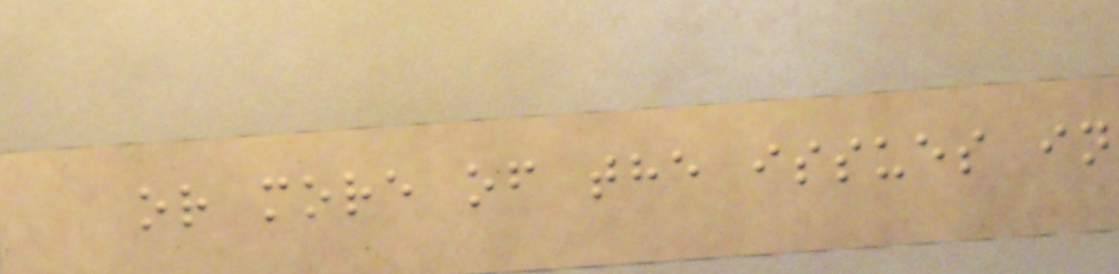or more of the issues in
